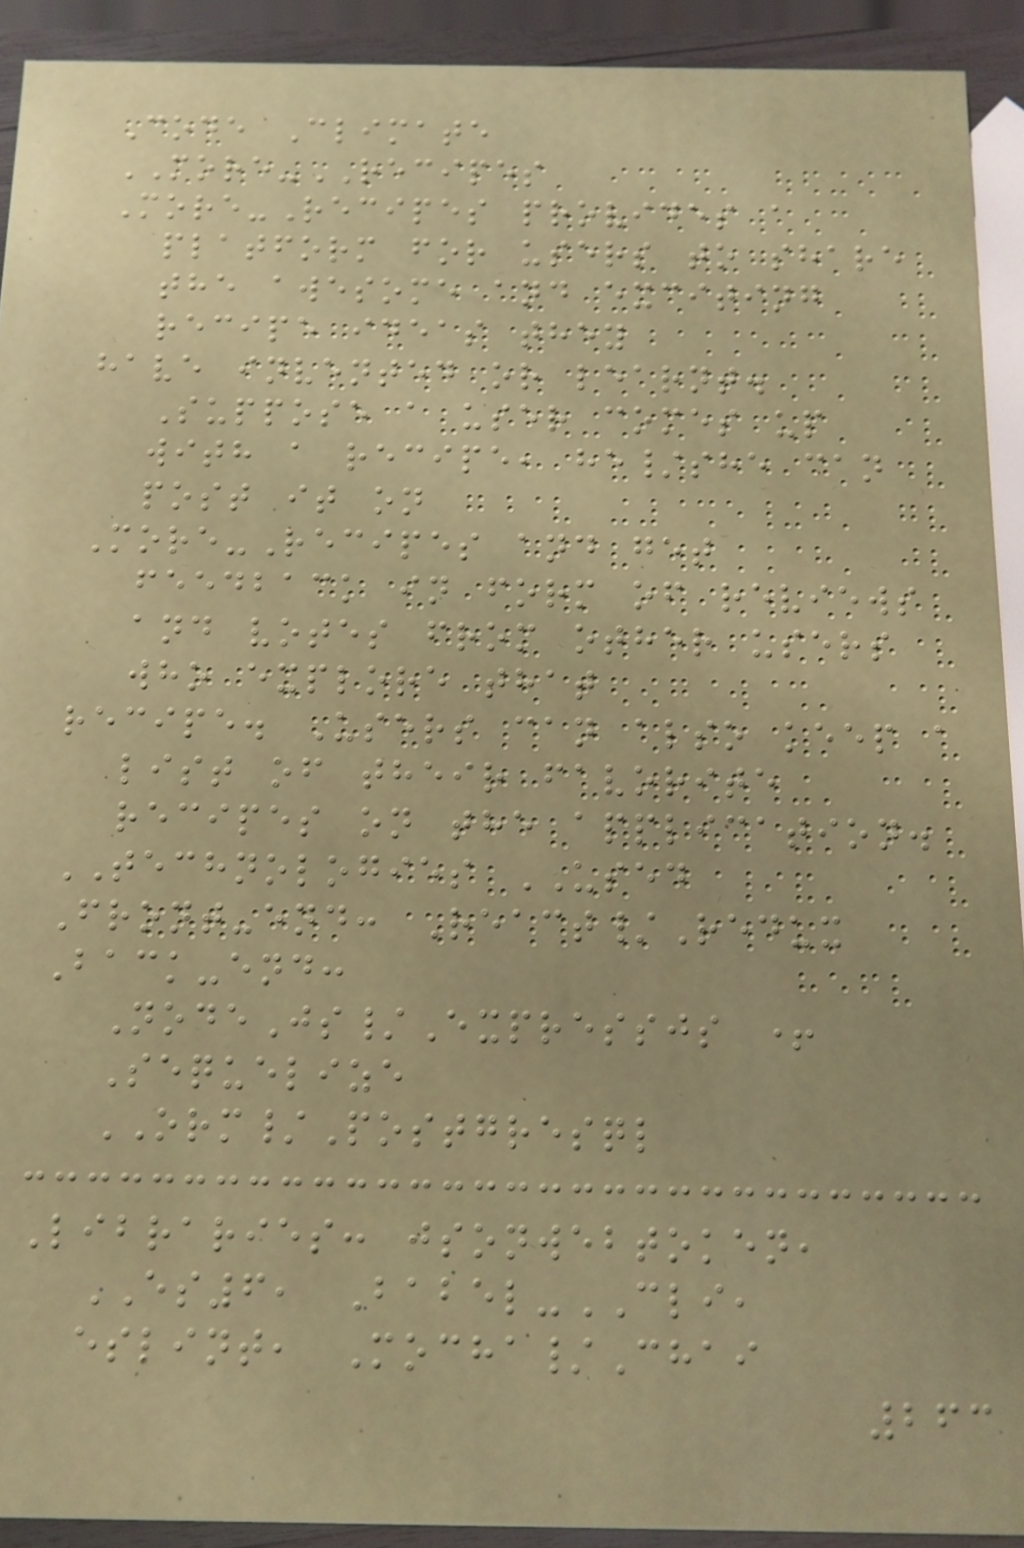Code Climate
MORE-RECIPES
More-Recipes provides a
platform for users to share
the awesome and exciting
recipe ideas they
have invented or learnt.
Suppose a user comes up
with a recipe, he/she can
post it on
More-Recipes and get
feedback in form of reviews
and votes from other users
who explore that
recipe. Users can also keep a
list of their favorite
recipes on the application.
TECHNOLOGIES USED
Front-end: React/Redux
Back-end:
NodeJs/Expressjs +
Sequelize
ORM/Postgresql
Libraries: jsonwebtoken,
ES6, Babel-CLI,
eslint, Mocha/Chai
263
